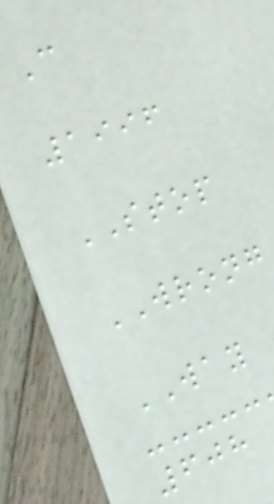C
1996
STOP
WRONG
WAY
608
